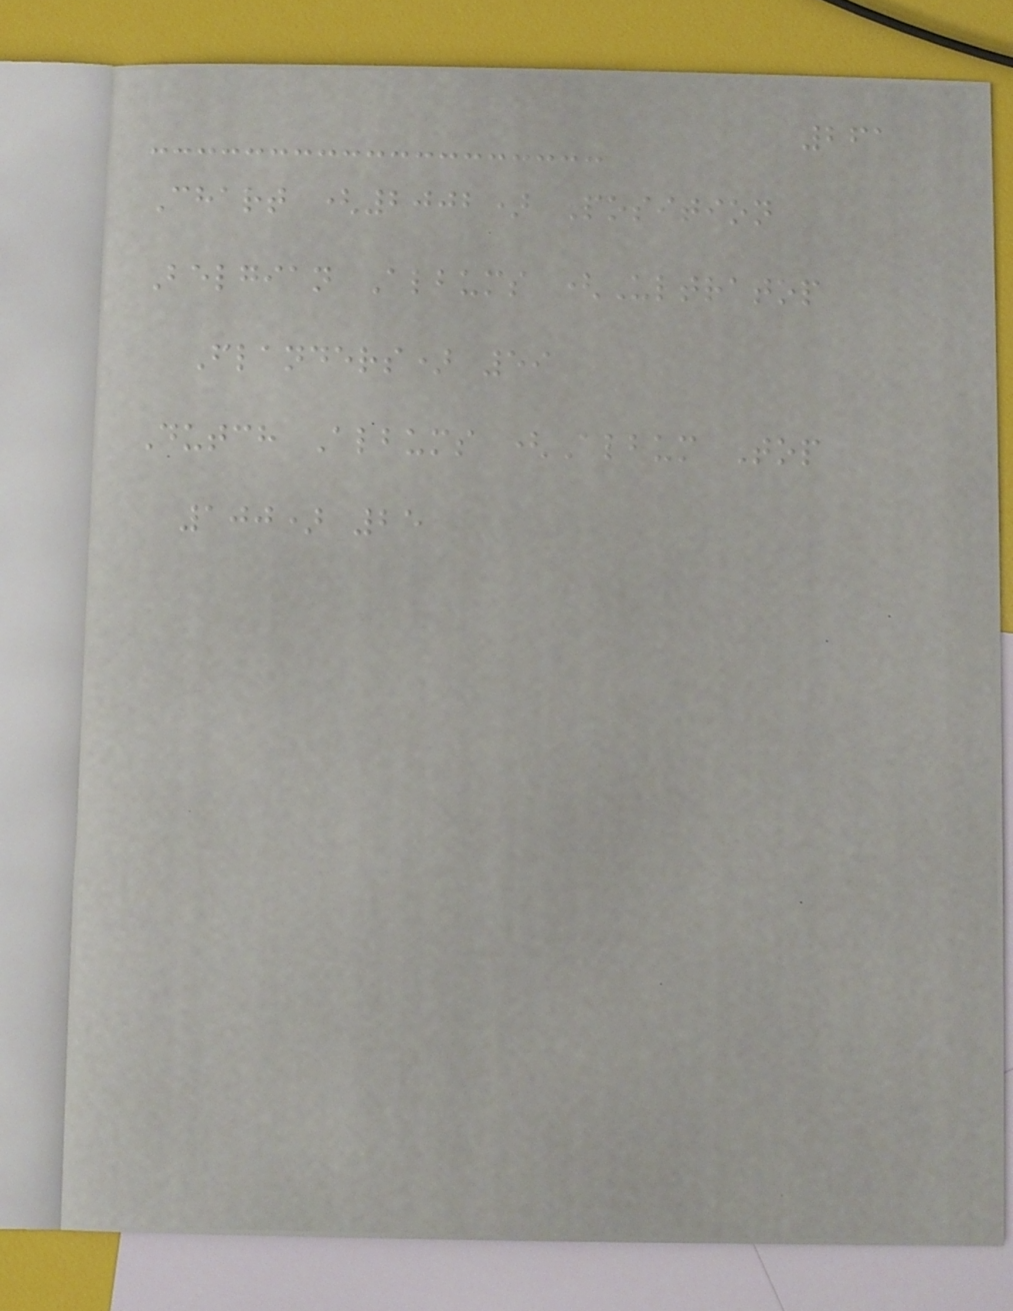261
Chart (2002) Position
Belgian Albums (Ultratop
Flanders) 59
Dutch Albums (Album Top
100) 25
